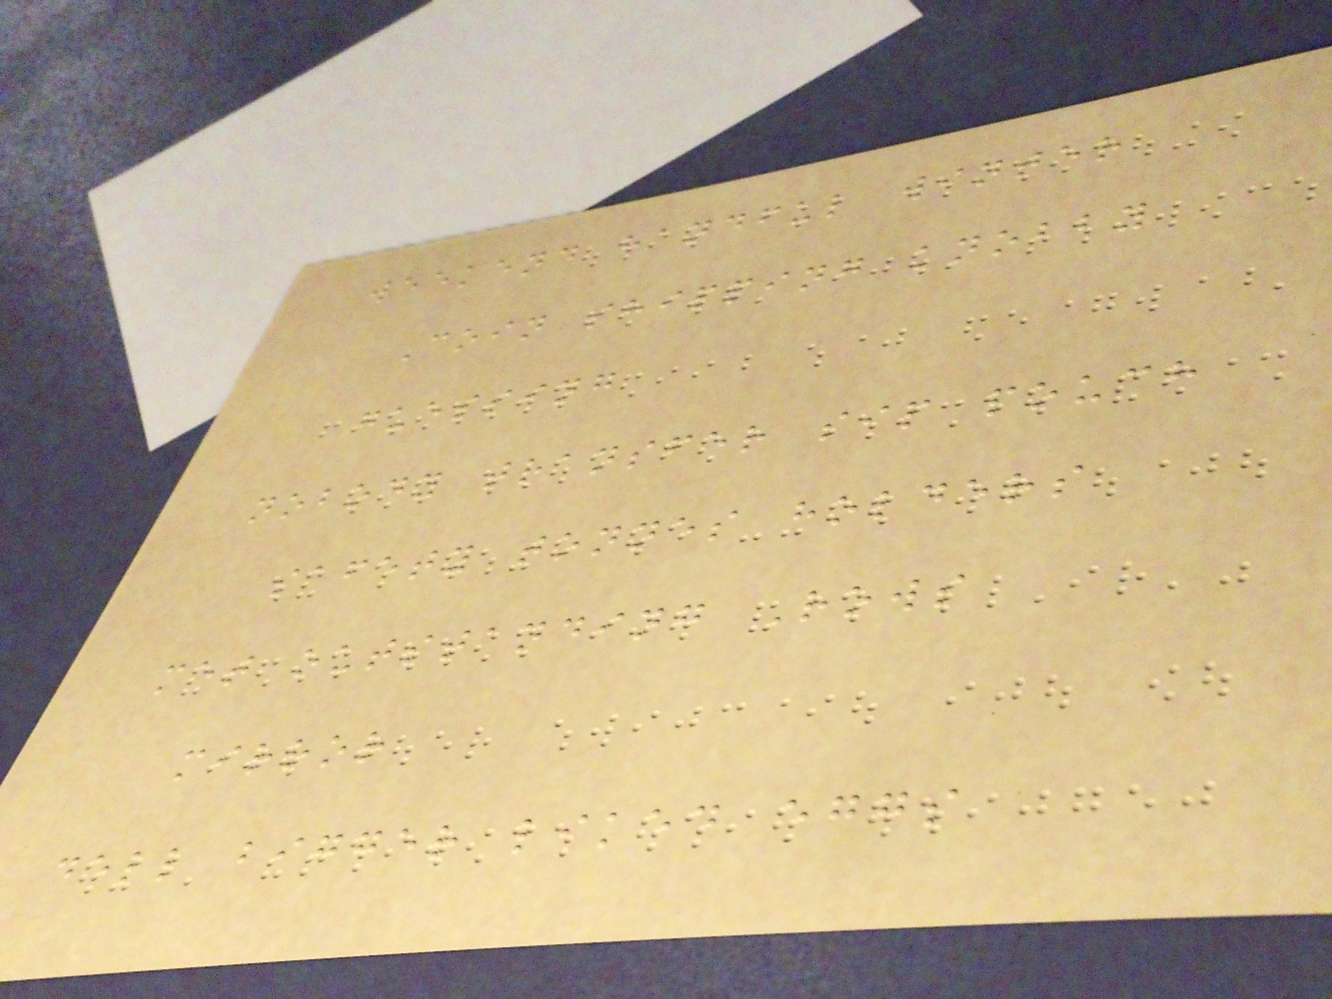weekend handful winter
Coin shipping knobby
guessing
nobody transfer sip pouch
safety tonnes holders
met outstanding Rows
mirror
dell bigger liked eggs
